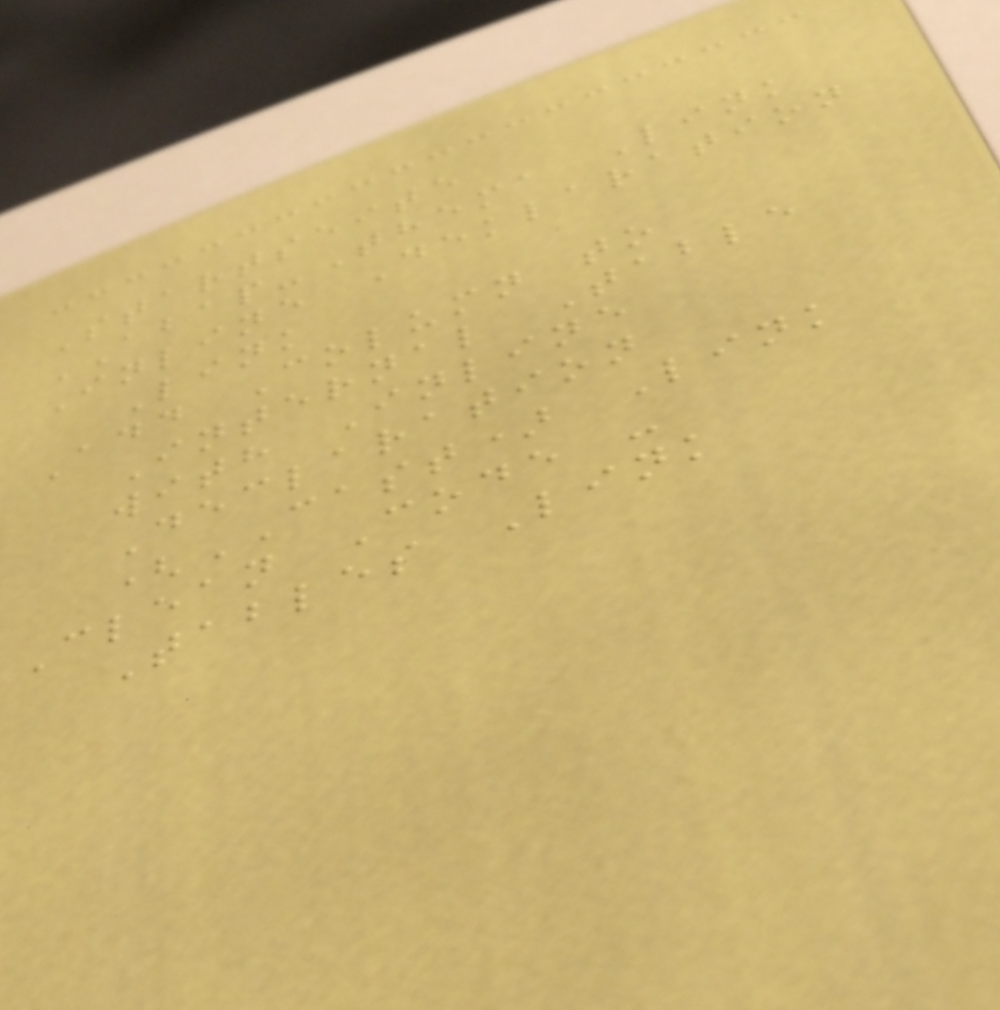Startseite
ABAP-Thema Link
Inline Deklaration
Link
Add Column to
Internal Table
with Inline
Declaration
(CAST) Link
Clean Code -
Tables Link
